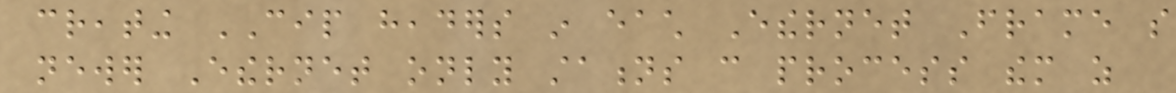creating CIP headers in each Ethernet Frame so
newer Ethernet only stations can process them as
